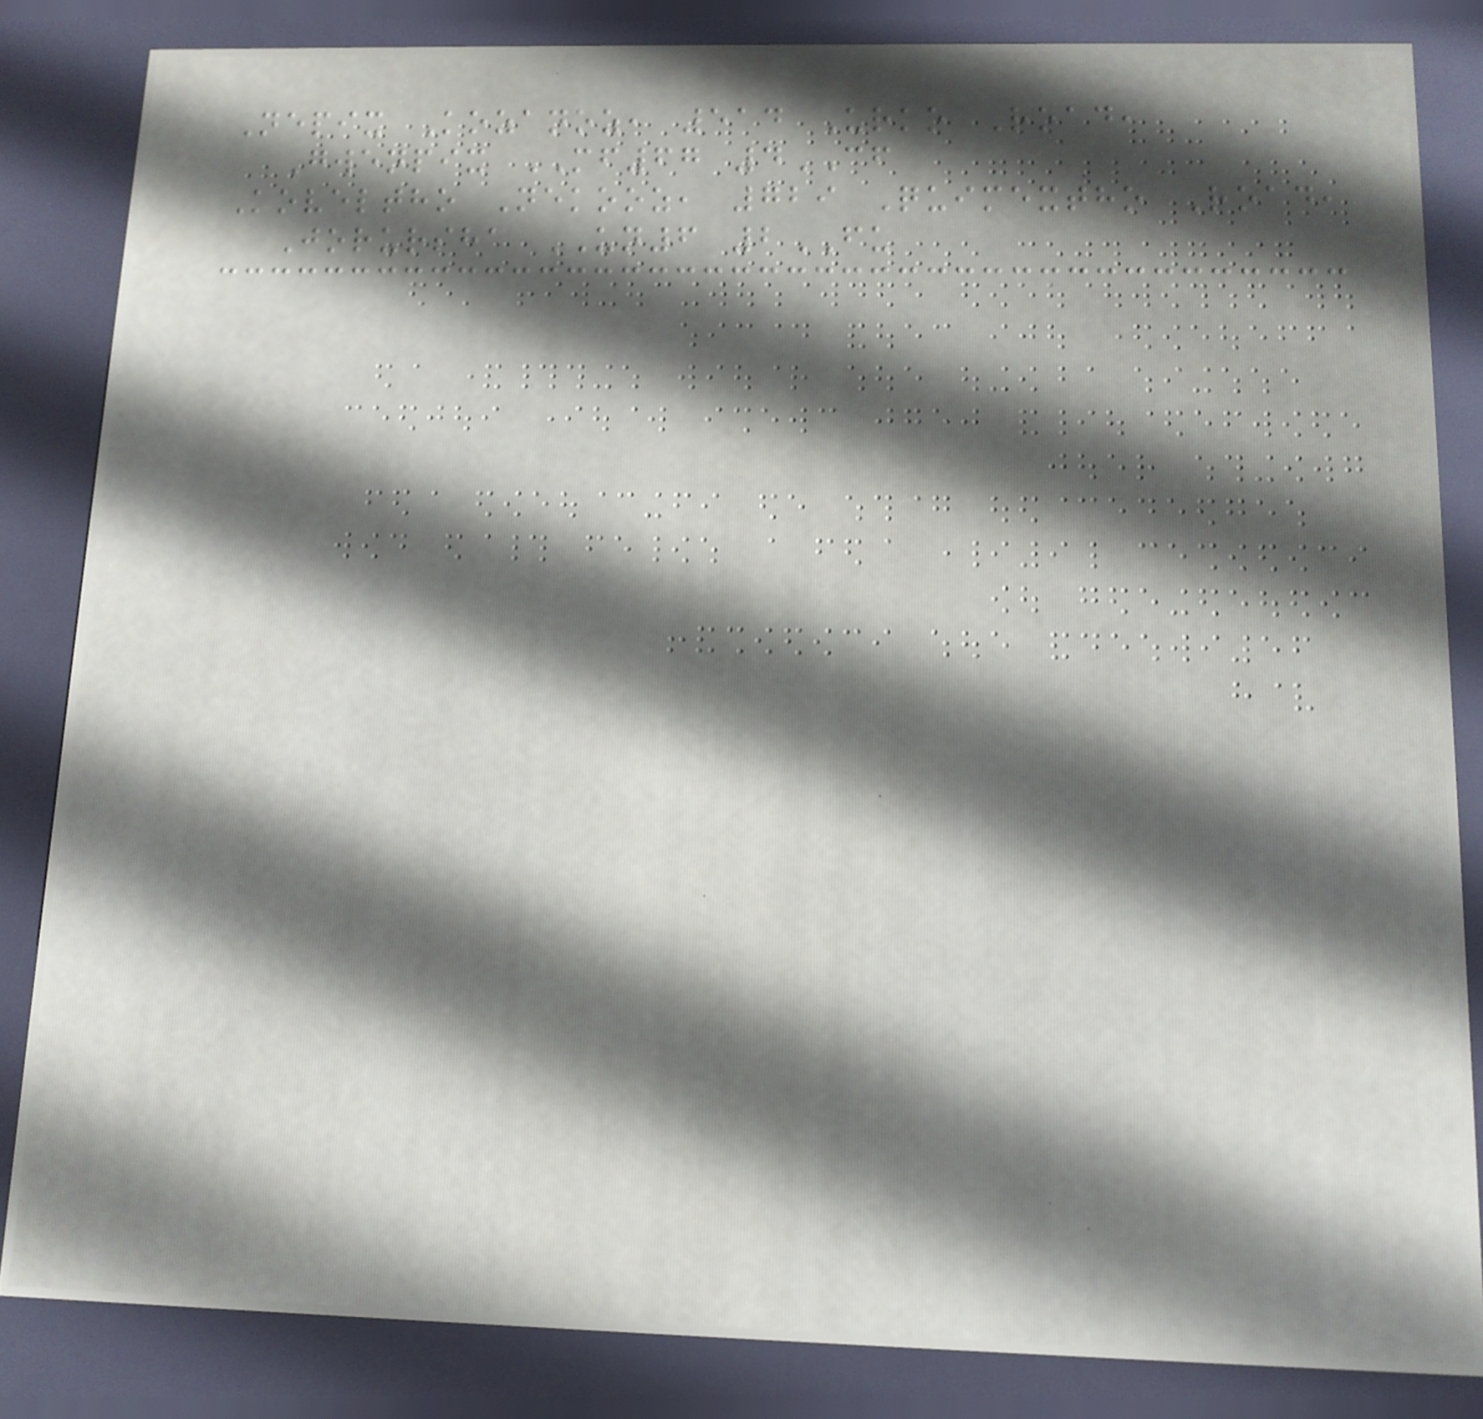Nepix Kozanoz, 514 Urko Road,
Gwenpix MF67 4CF
Koveltho Nekooz, 729 Quimextho Road,
Jorursha UN6 2FU
